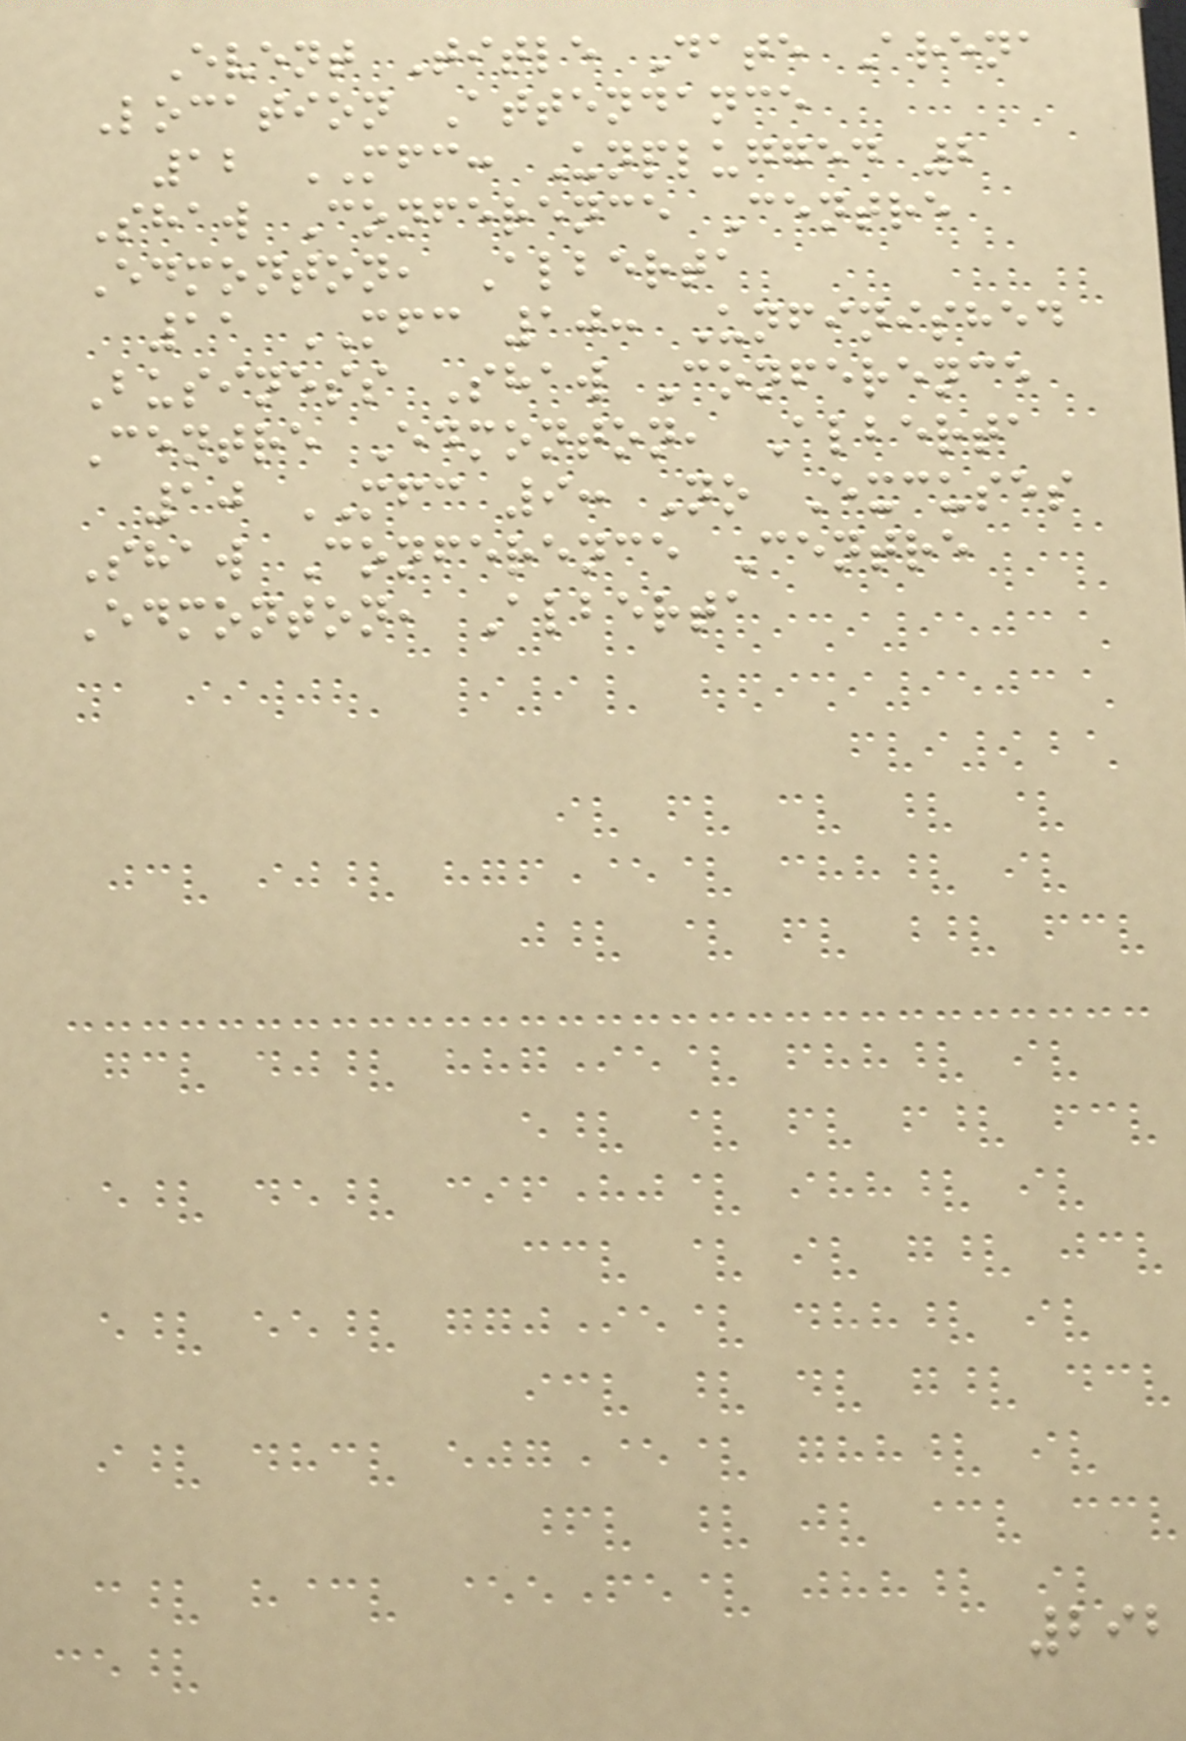Event Title Date Arena
Location Attendance
12 MFC: Unplugged 2
Shaw Conference Centre
Edmonton, Alberta
11 MFC 10: Unfinished
Business Shaw Conference
Centre Edmonton, Alberta
10 MFC 9: No Excuses
Shaw Conference Centre
Edmonton, Alberta
292
